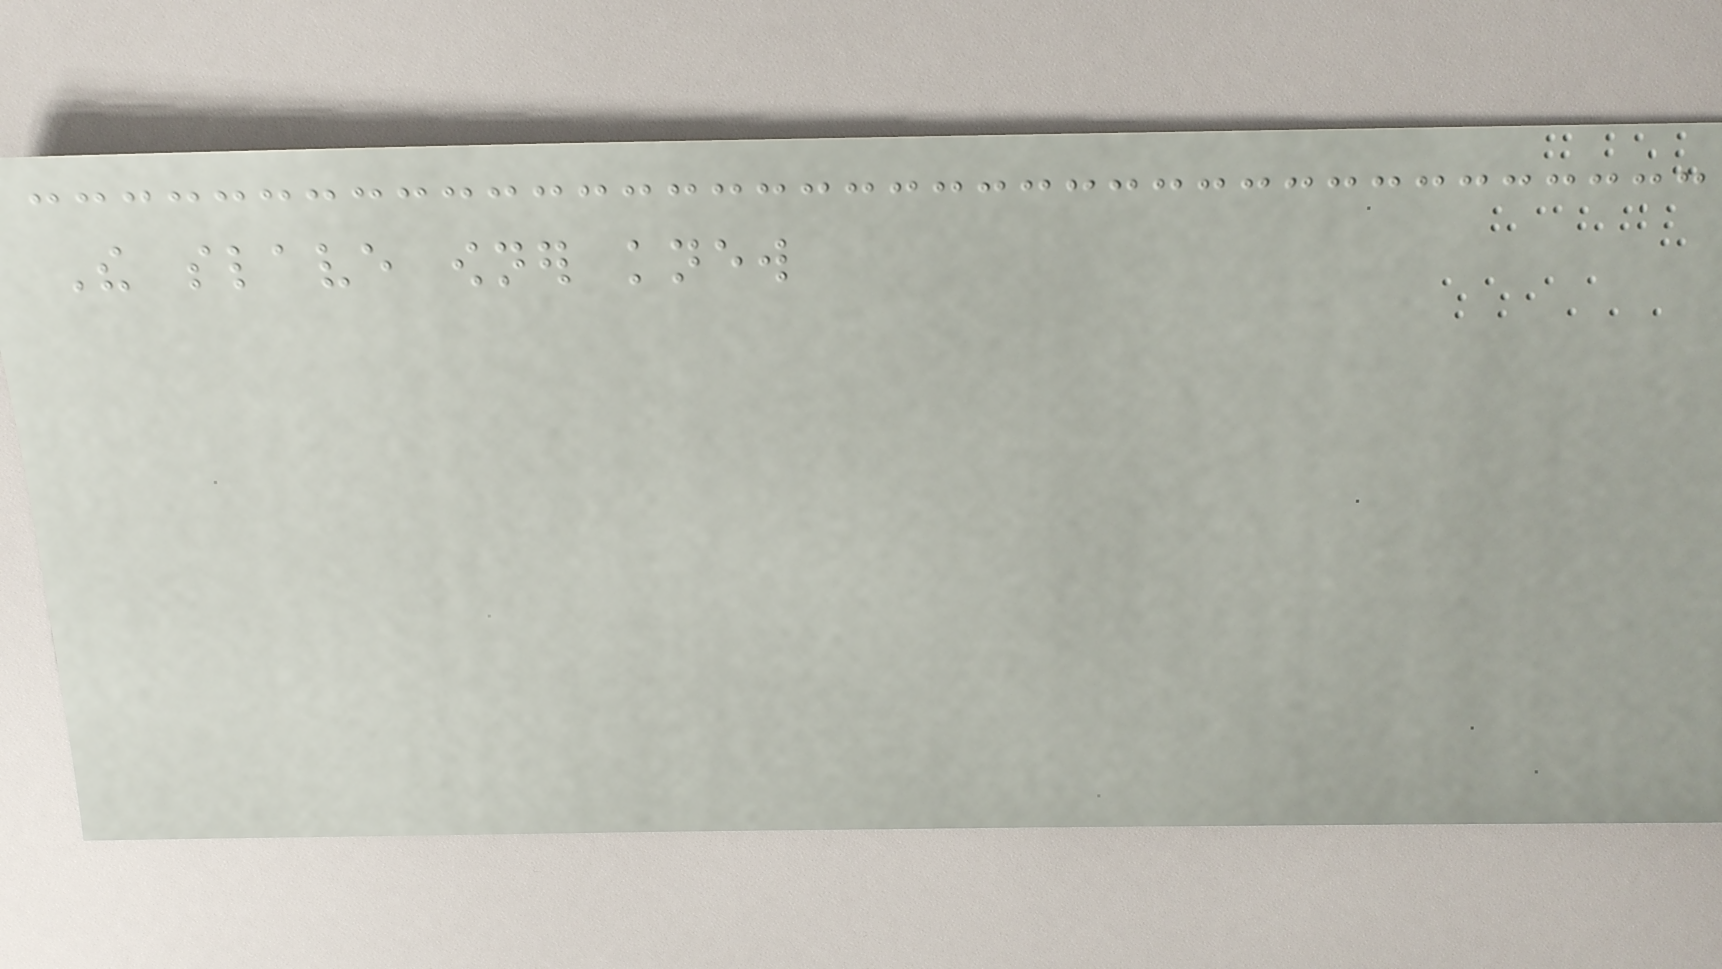The slave owner knew
